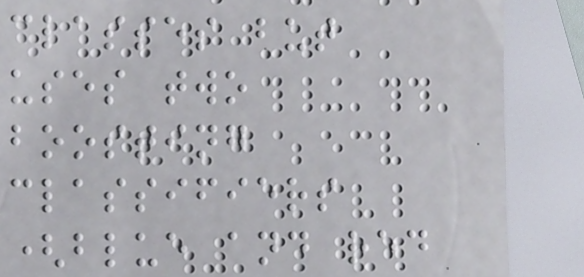classes but
uses two
boosting
classifiers
(blue and red
